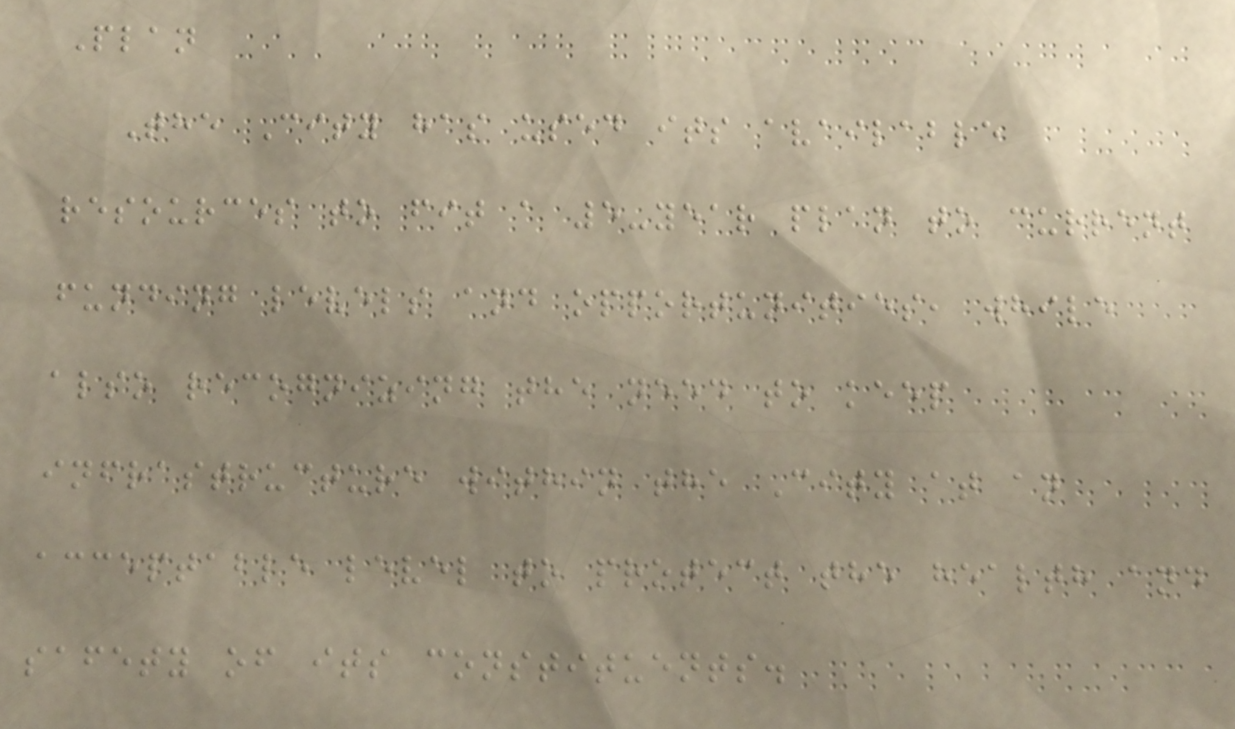Plan
The City has used its available
resources to fit a 5-year plan to current
funding levels and opportunities, while
also recognizing the need to keep
infrastructure within the City at an
acceptable level to protect the health and
safety of its constituents.
